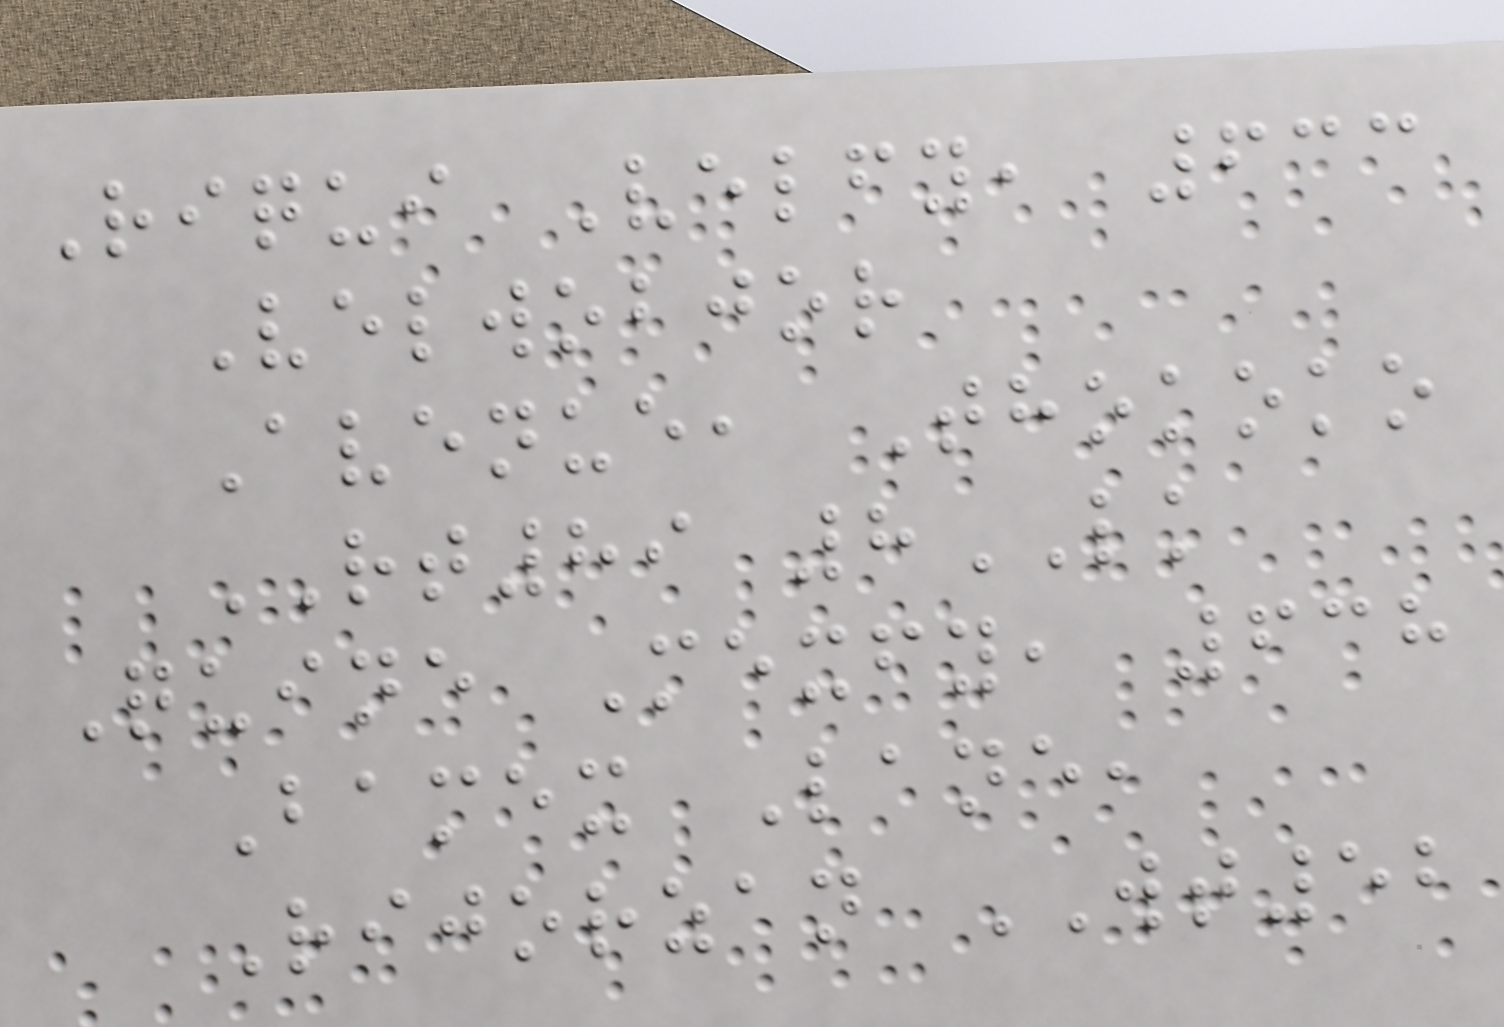Riqui Velfy, 633
Velwobjor
Avenue, Thokoko
RT89 8LK
Quine Mexfy, 638
Bamex Lane,
Rijorzan WT52
